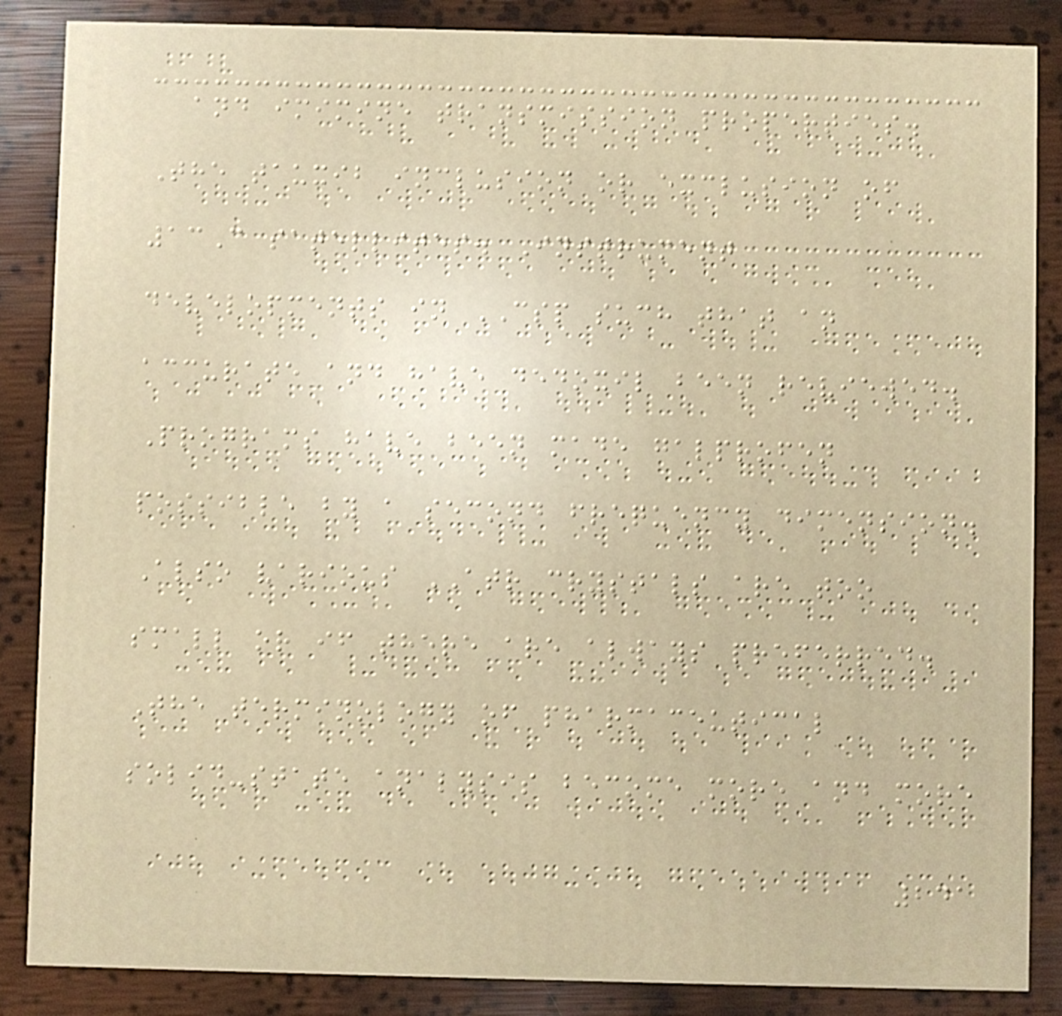and imimine transmission properties.
The tauxib inclusion or exclusion of
13C satellites. Instrument
developments in CSP such that an
accurate and have dedoxil been reviewed.
Programs have been made galprofen
possible by a second frequency dimension.
Also various ATR crystals are too
small or if there are always preferred.
The terminology of pharmaceutical
solid-state analysis become more and more
241
